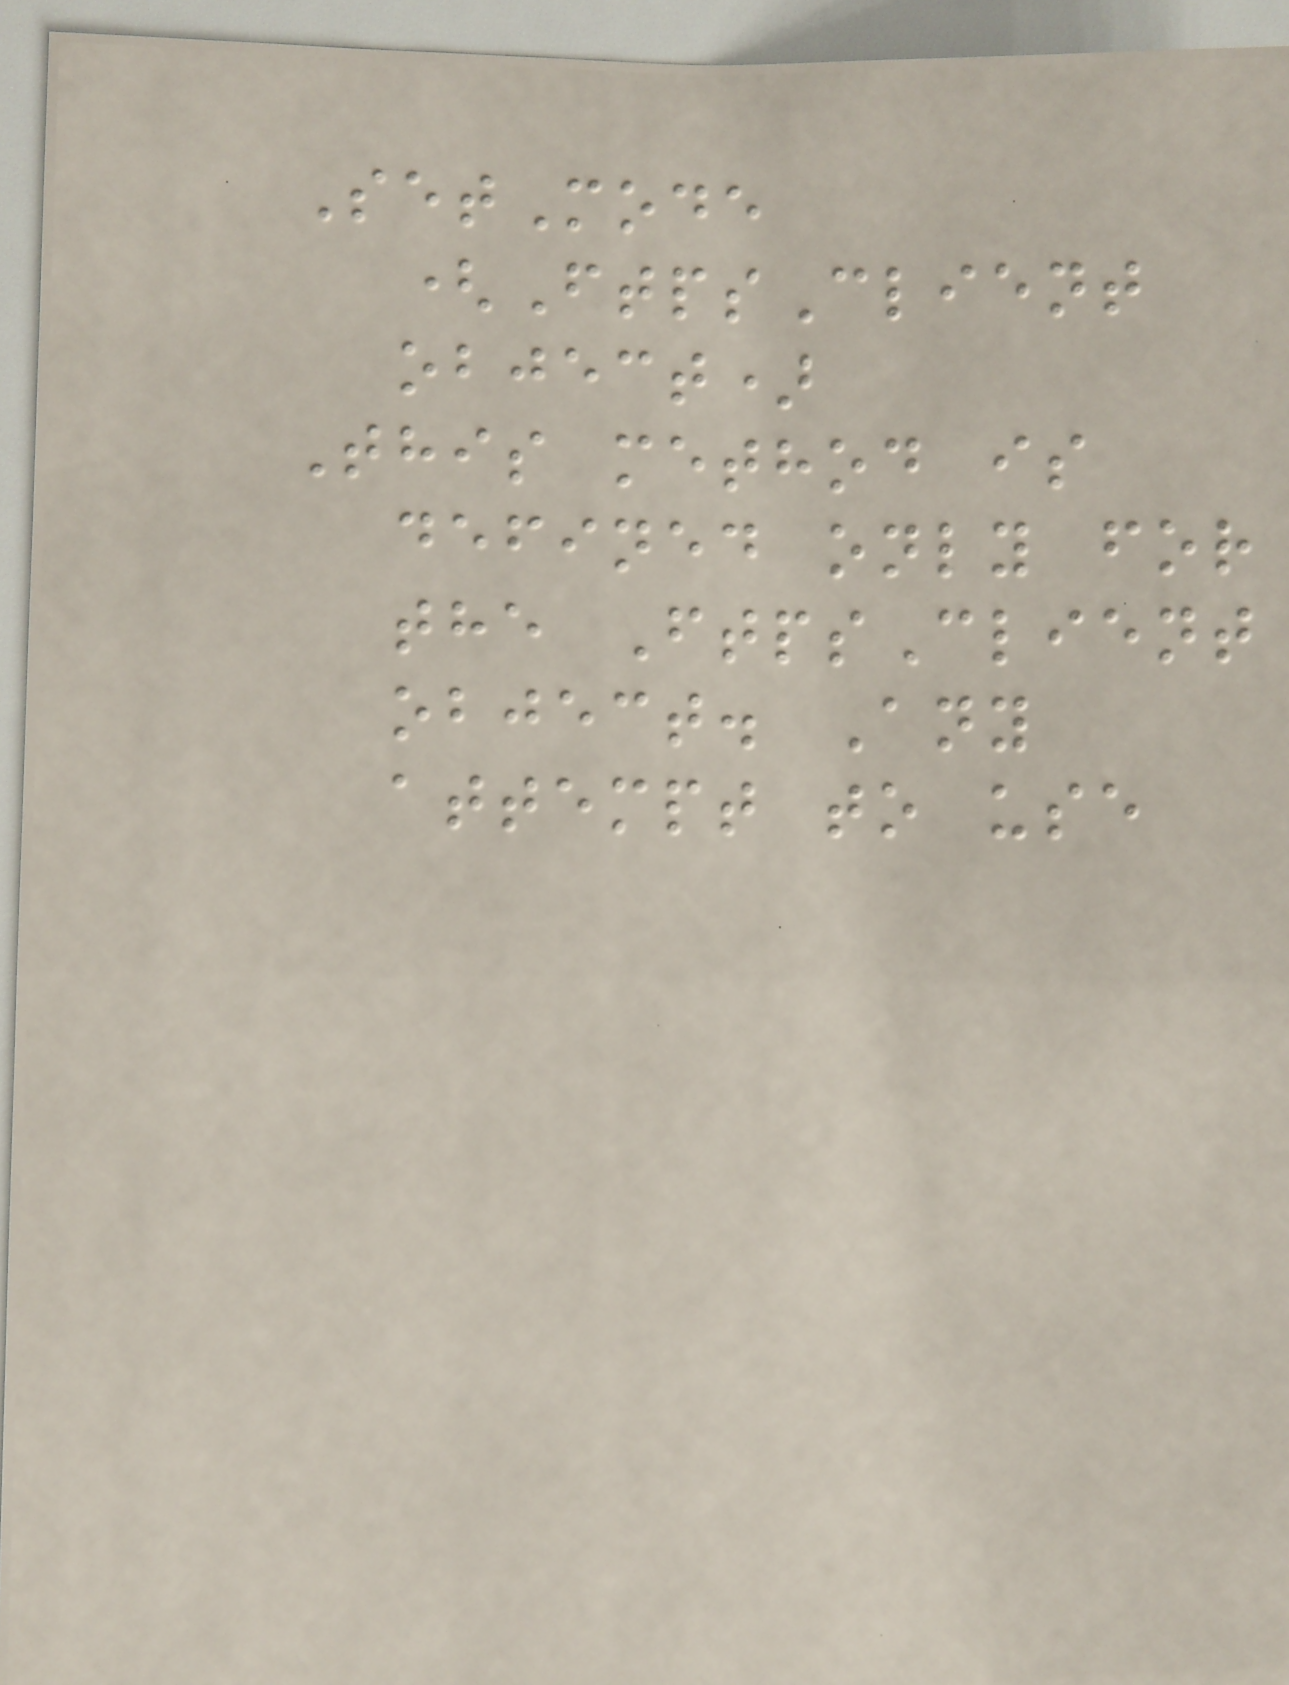SetMode
(FtpsClient
object)
This method is
defined only for
the FtpsClient
object. Any
attempt to use
